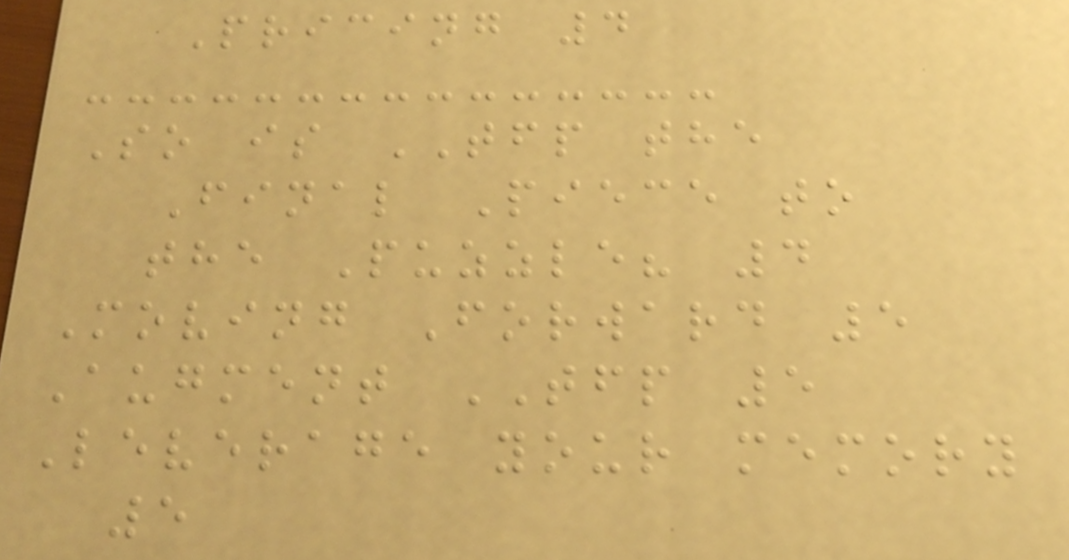Pricing 4
So is TFP the
Final Piece to
the Puzzle? 4
Moving Forward 5
Augment TFP 5
Leverage your memory
5
